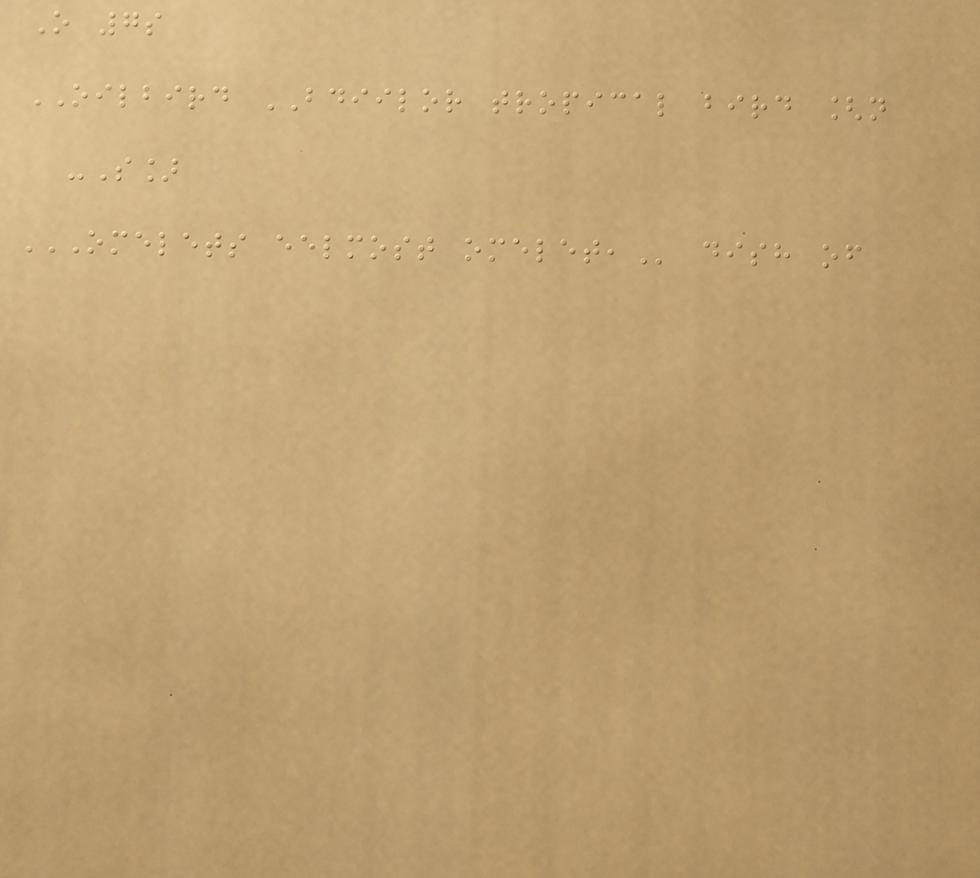O 7s
OILBIRD BDIILOR tropical bird [n
-S]
OMELETS EELMOST OMELET, dish of
